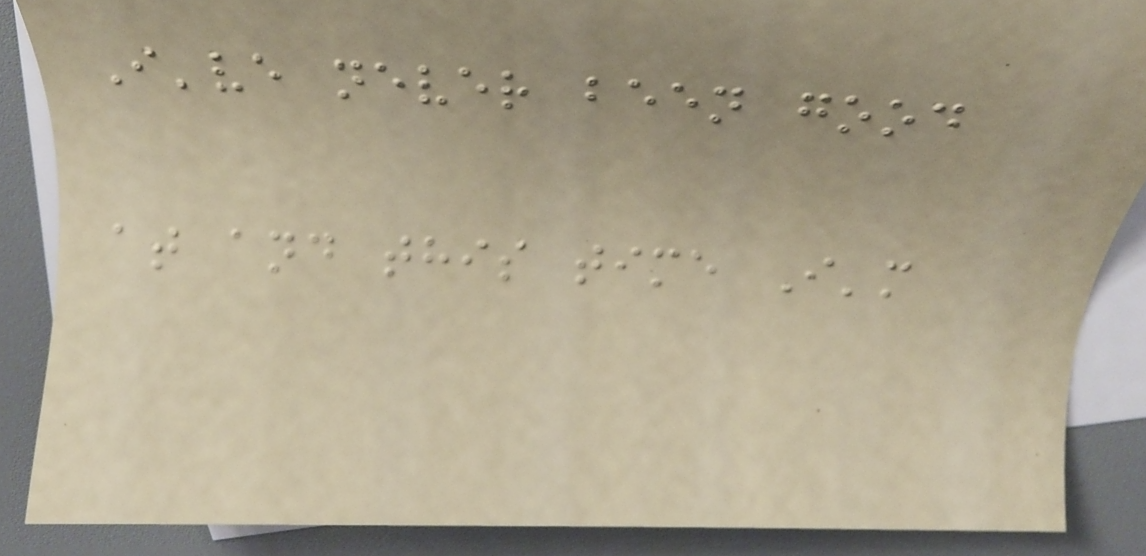I've never been good
at and this time I'm
